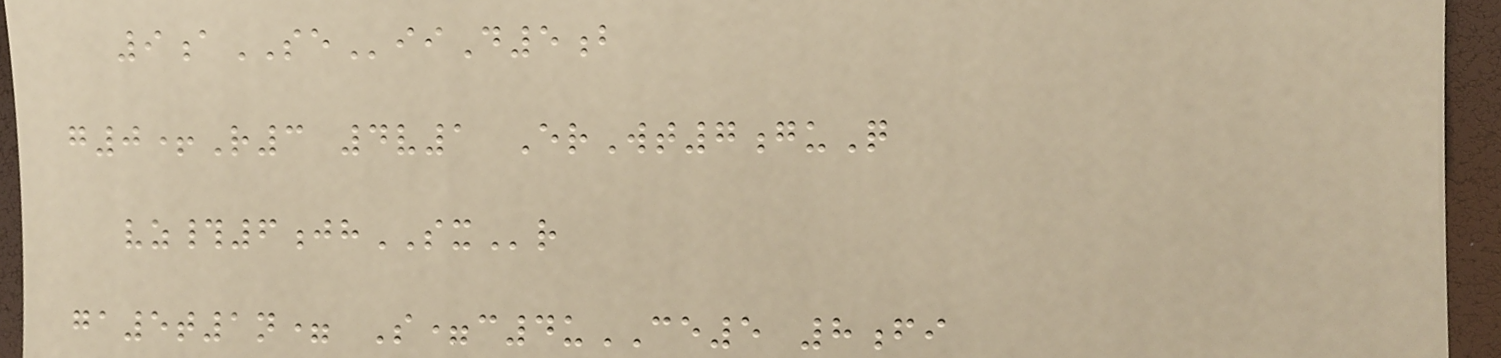9aSEiiD5b
g0+R3 4v1 ErWt7guQ
vz#6jhSXr
ga5t1n= S=c4uCE5 8fi
